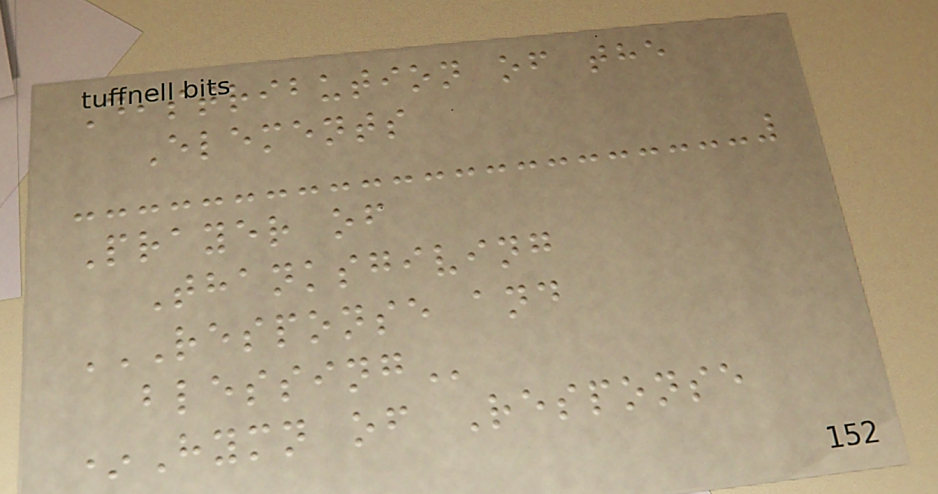Distribution of the
Elements
Prayer of
Thanksgiving
RESPONSE AND
BLESSING
*Hymn of Response
